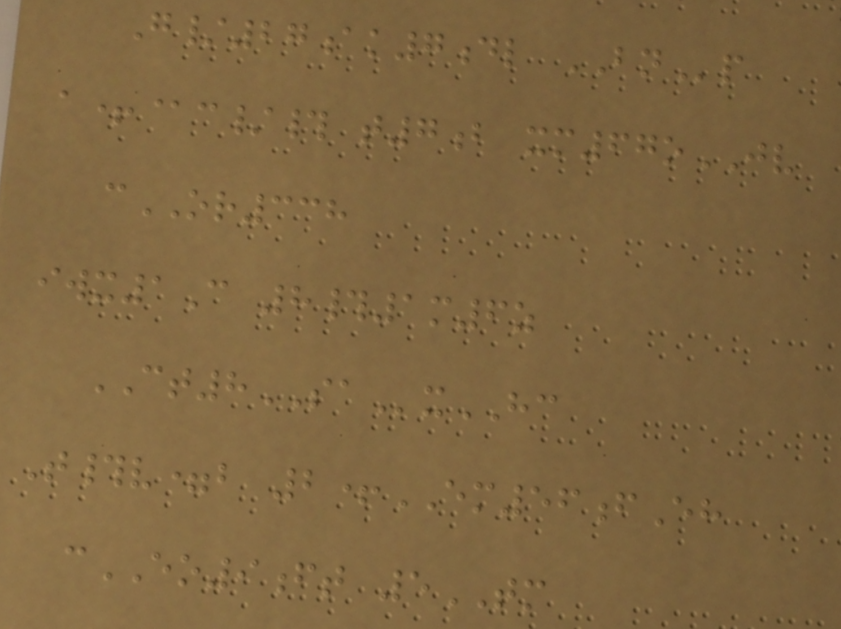G/27ak7dl BNp
a+@c/# t7b xm67oJV
cOR338
iwx1C 8#1m6z
CT8SAxHC
T#v=b 2+EM56fEh
cEO9ft 5TM
